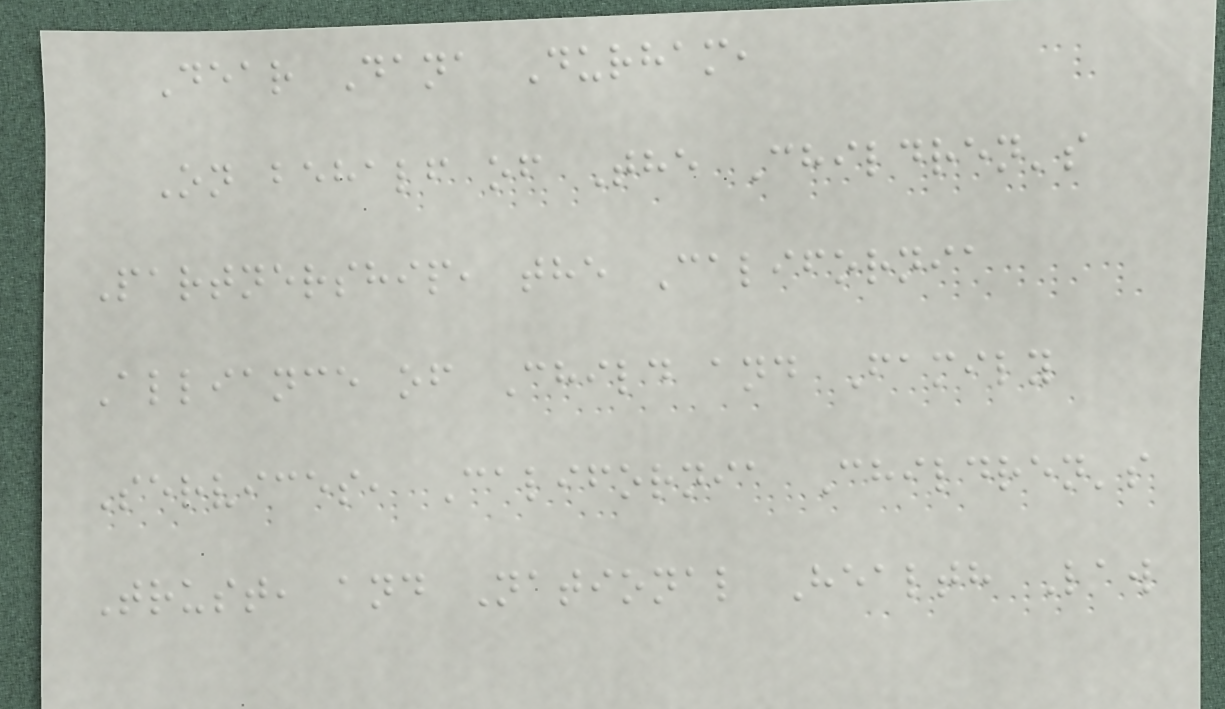Dear Dana Durham,
On behalf of The Children's
Partnership, the California
Alliance of Child and Family
Services, California Children's
Trust, and National Health Law
